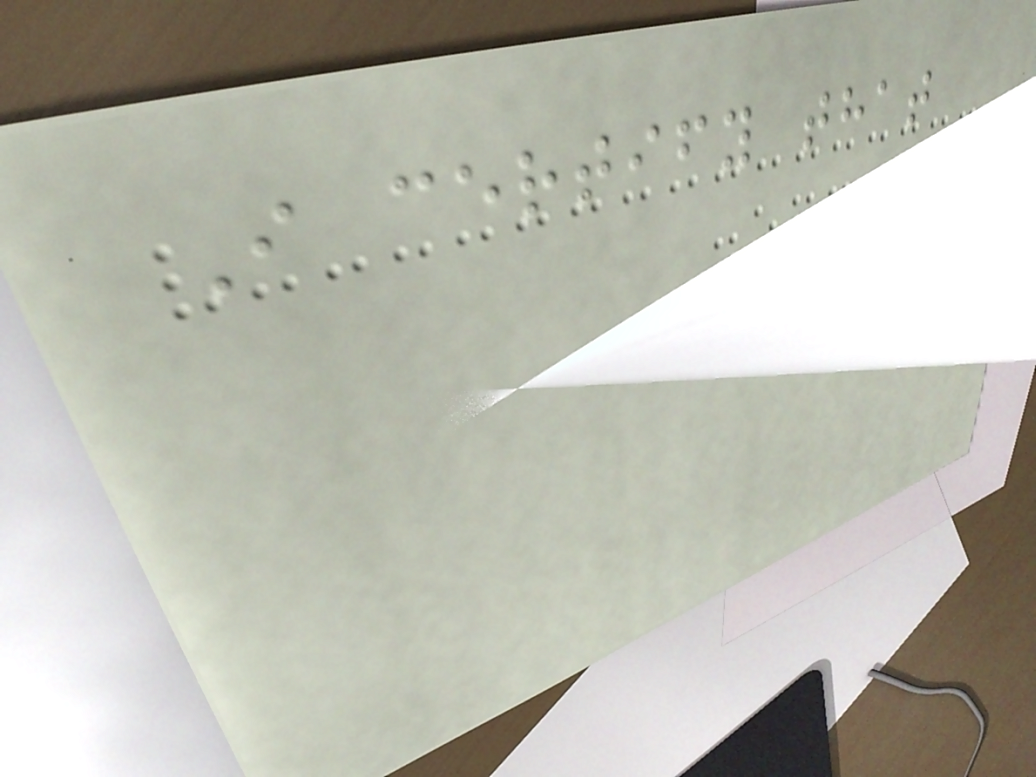I certify that
